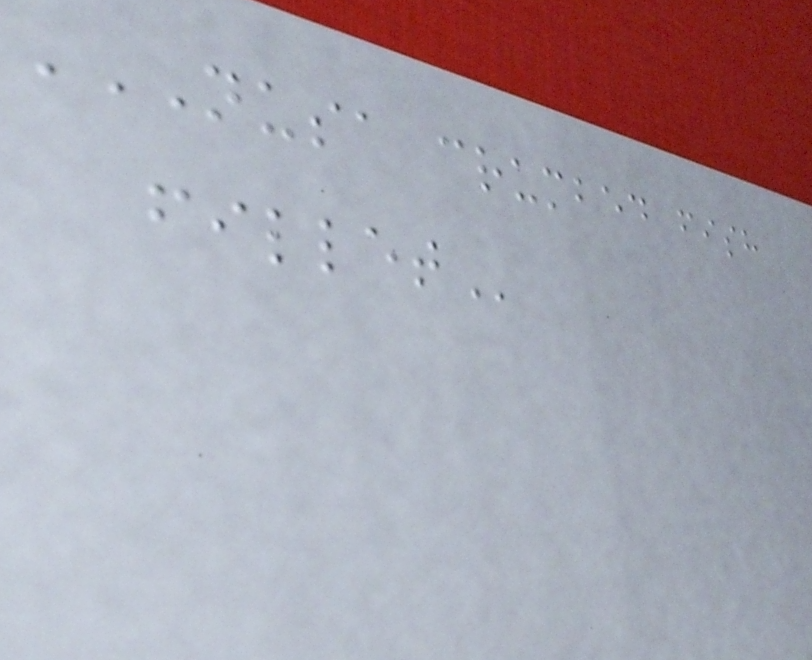NUSA CRUMBED FISH
FILLET
